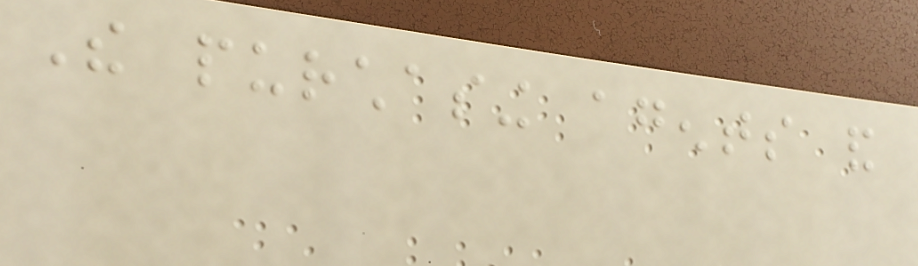The purchasing agents and
